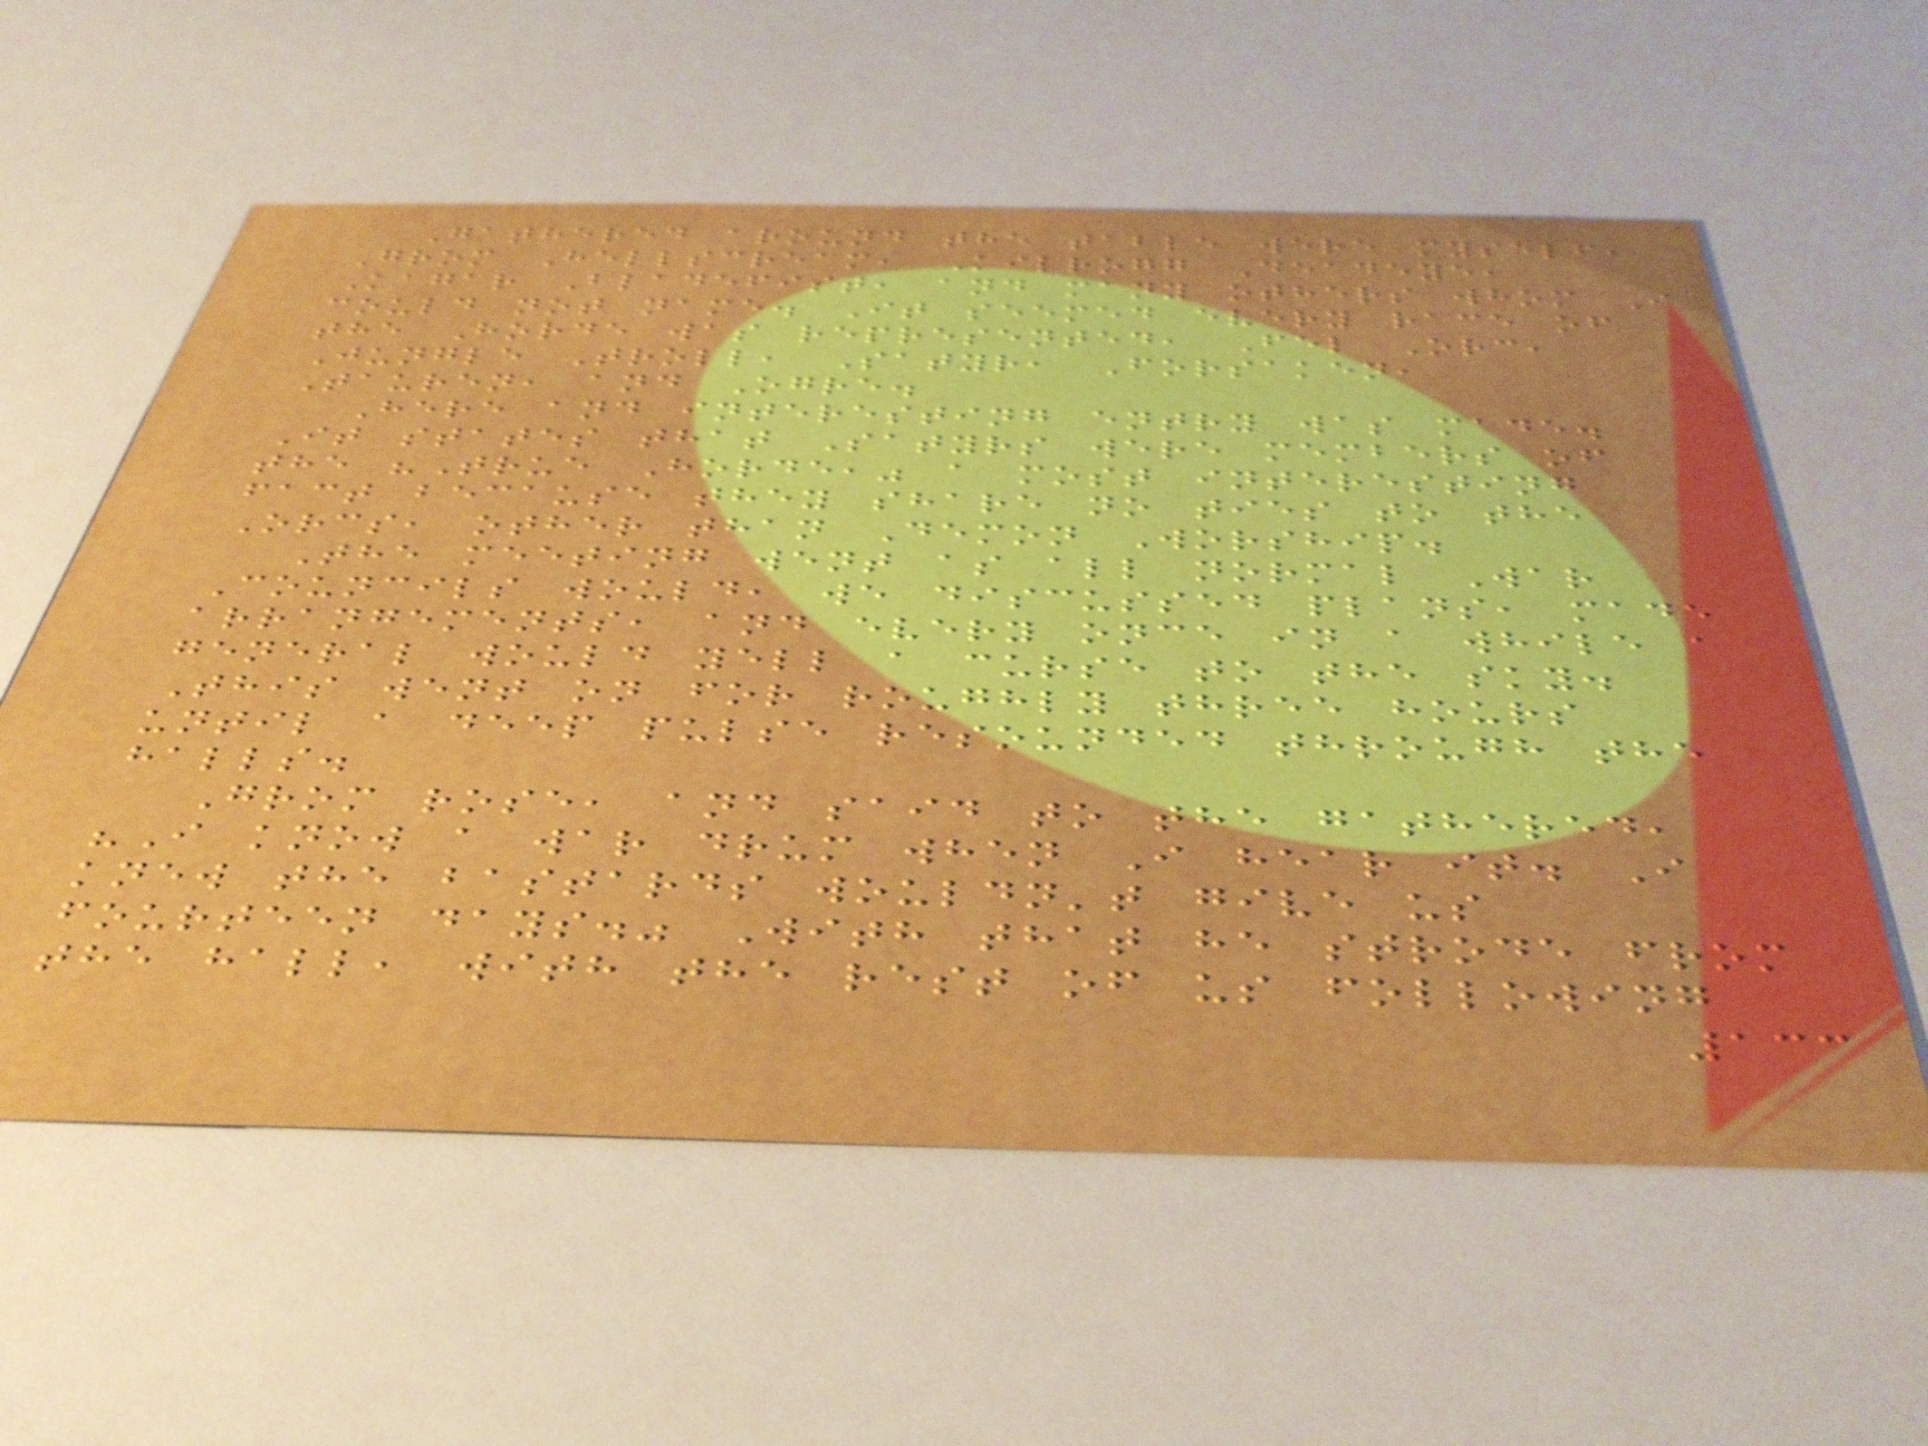Gathered around the table were myself,
Grom Hellscream, Kilrogg Deadeye,
Kagar Bladefist, and many others whom I
could not name. It seemed every race of
the Horde was represented, Fel Orc,
Jungle Troll, Satyr, Forsaken,
Tauren, and Ogre.
Here and interesting entry was made.
It states that Satyrs were members of
the "True Horde," a most interesting
fact because they share no ties to the
Orcs, other than Demon Worship.
The meeting went as all normal War
Councils would, we discussed plans, made
arrangements, and every once in a while a
general would yell a curse to the sky.
This went on for roughly three hours
until a deep pulse resounded through the
halls.
Grom rose, and said to the gathered,
"I know a war drum when I hear it. I
knew the bastards wouldn't give us
fourteen days." With that he strode from
the hall, with the rest of us following
133
